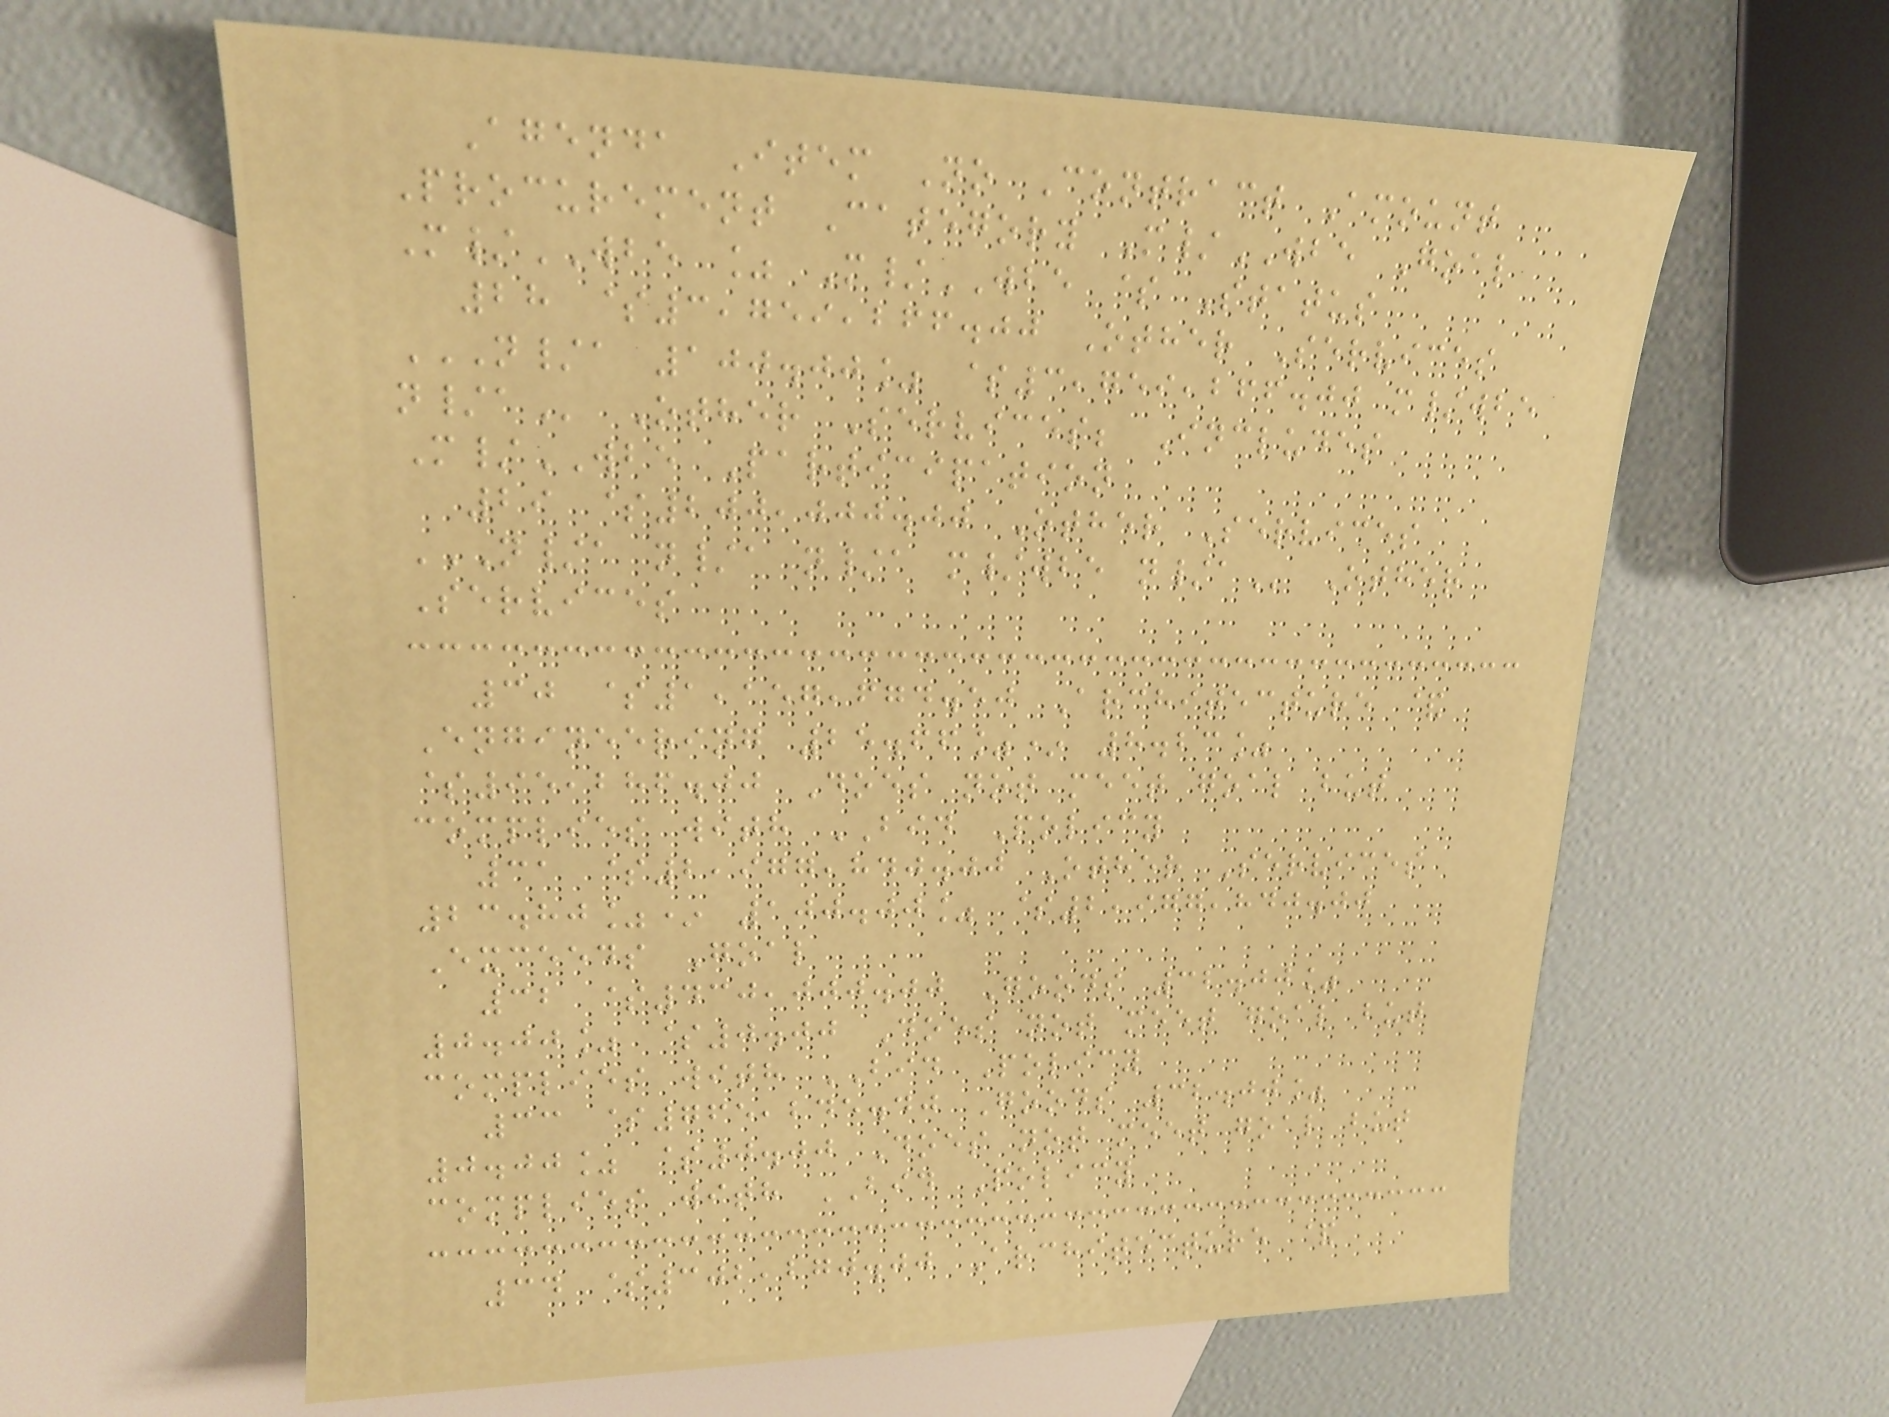Agenda Item No Contract Amount
Procurement Category M/WBE Goal
M/WBE % M/WBE $ Status
28 $3,759,266.00 Other Services
N/A 100.00% $3,759,266.00 M/WBE
N/A Other Services; Includes
M/WBE Participation
29 $200,000.00 Other Services
N/A N/A N/A M/WBE N/A Other
Services
30 $1,157,674.50 Architecture &
Engineering 25.66%* 8.23%
$95,286.00 Does not meet goal but
complies with BID Policy
31 $2,977,840.00 Other Services
23.80%* 100.00% $2,977,840.00
Exceeds Goal
32 $430,000.00 Goods 32.00%
0.00% $0.00 Does not meet goal but
complies with BID Policy
33 $765,245.40 Goods 32.00%
0.00% $0.00 Does not meet goal but
complies with BID Policy
34 $302,270.00 Architecture &
